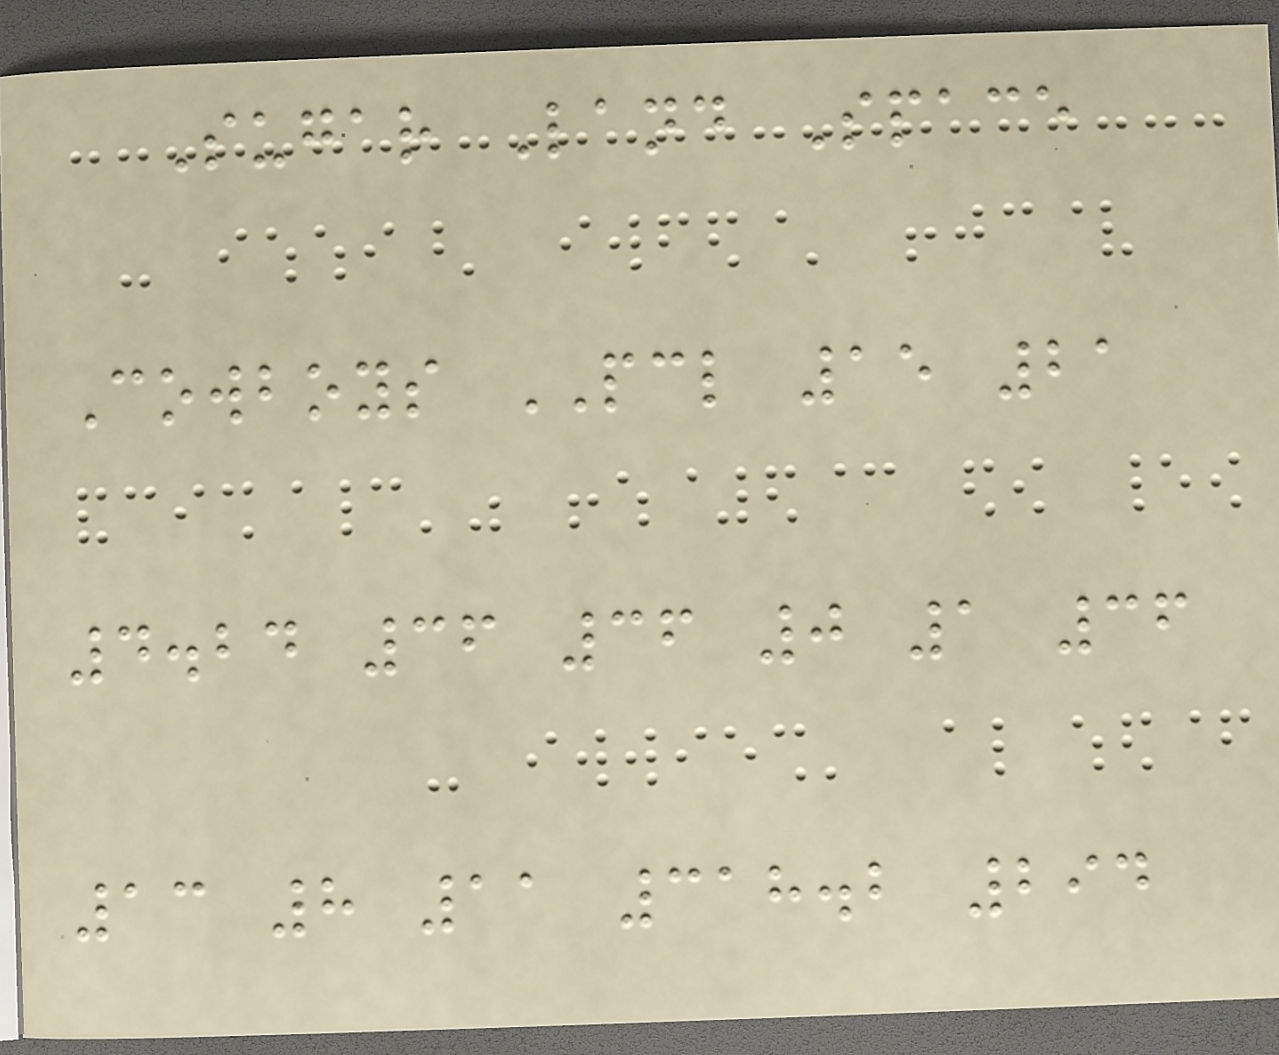Sugar Land Space
Cowboys PCL 15 21
4.24 36 36 0 1 36
13 8 11 318.2 294
